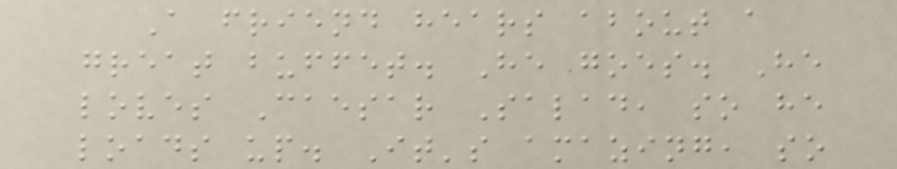A friend hears about a
great buffet. He goes. He
loves Caesar Salad, so he
loads up. It's amazing, so
